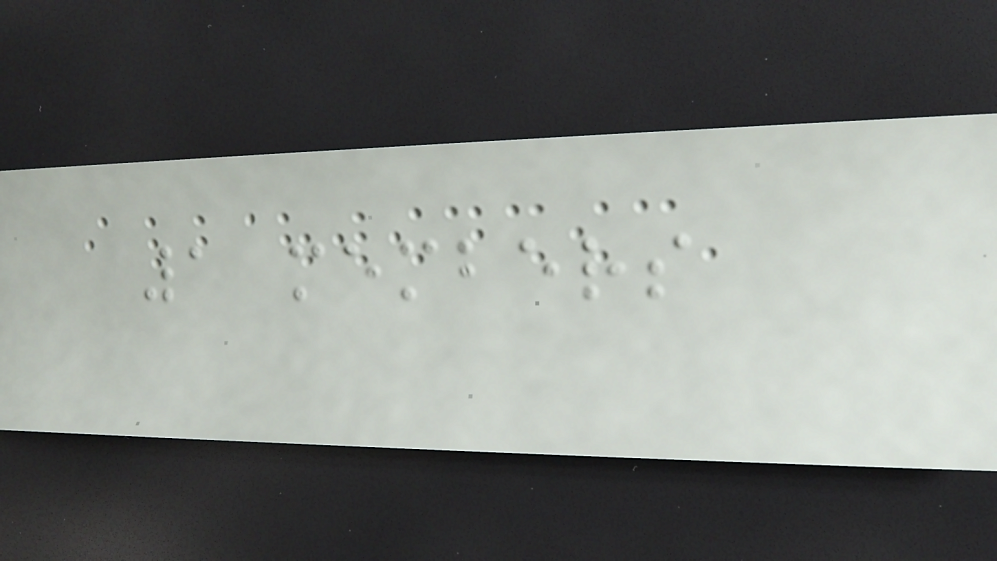1 members
